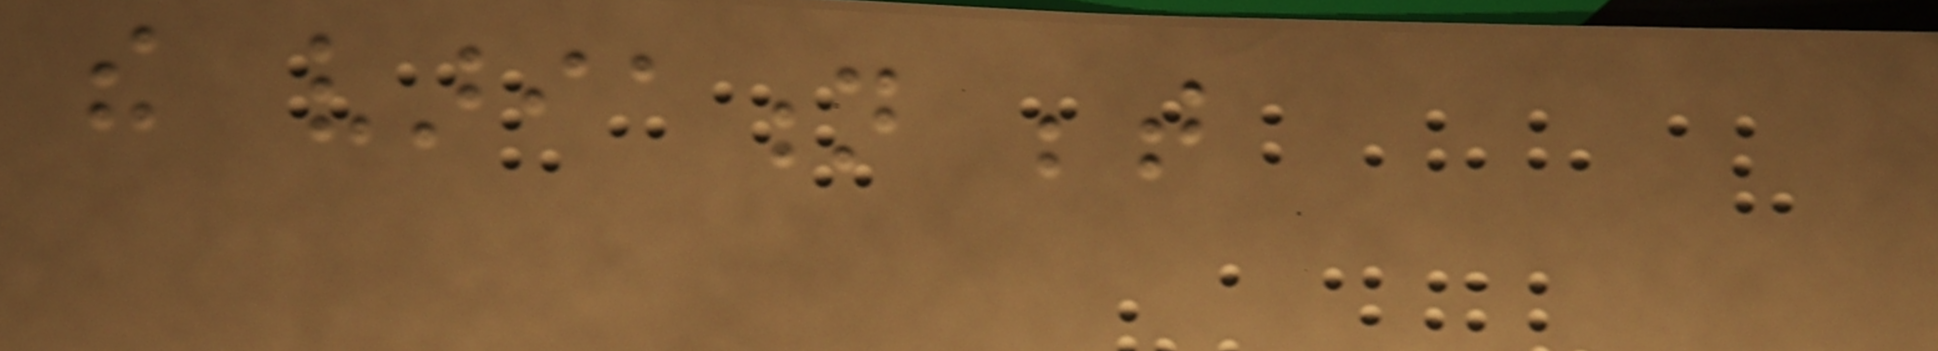the variation between
